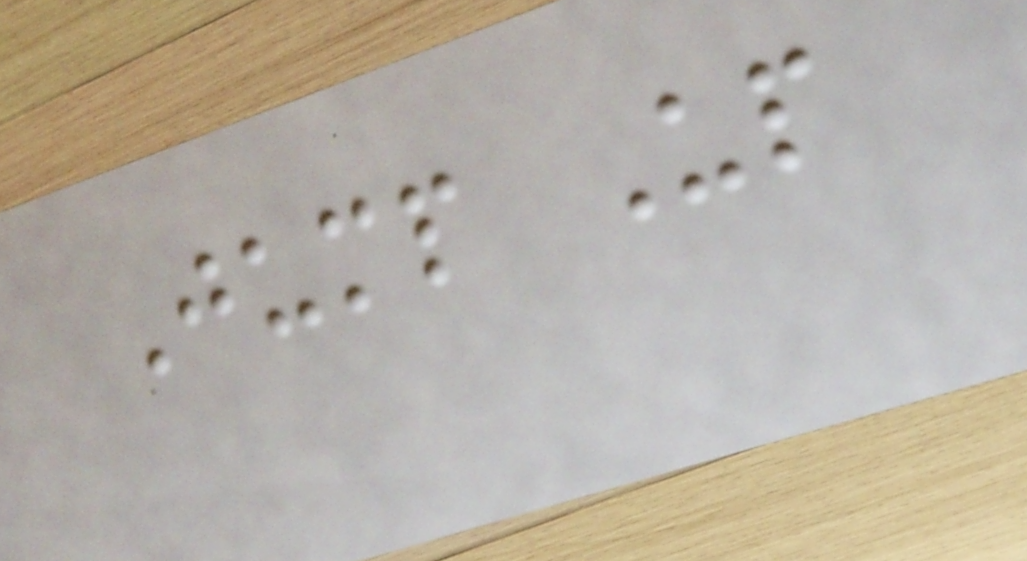Jump Up
